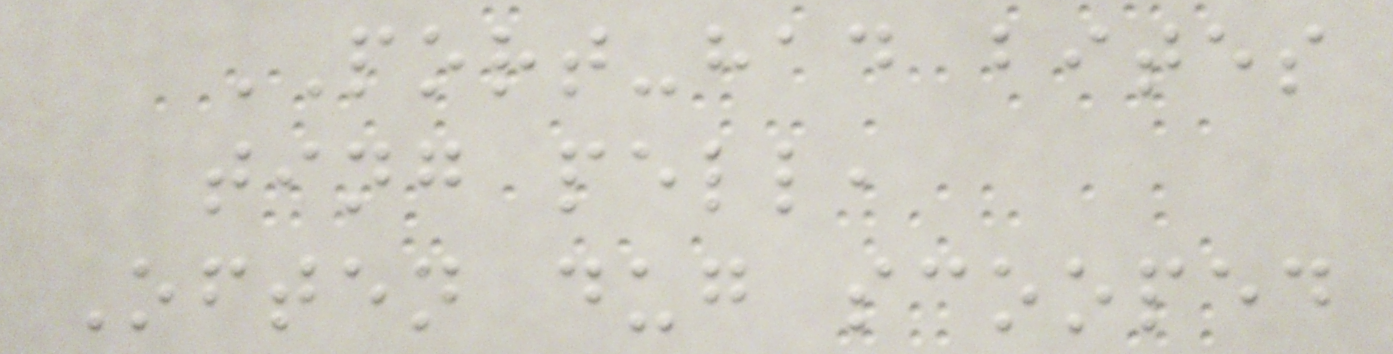PORT-had bites
ting pell,
Often dug scooped
